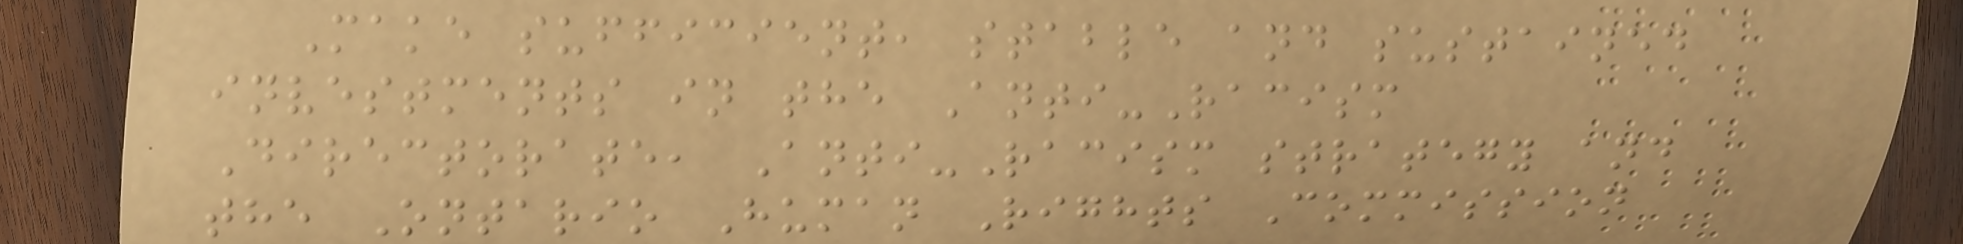Make sufficient, stable and sustained
investments in the Anti-Racism
Directorate, Anti-Racism strategy and
the Ontario Human Rights Commission
